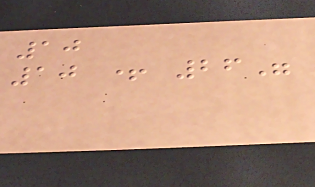10
10 + 26"
